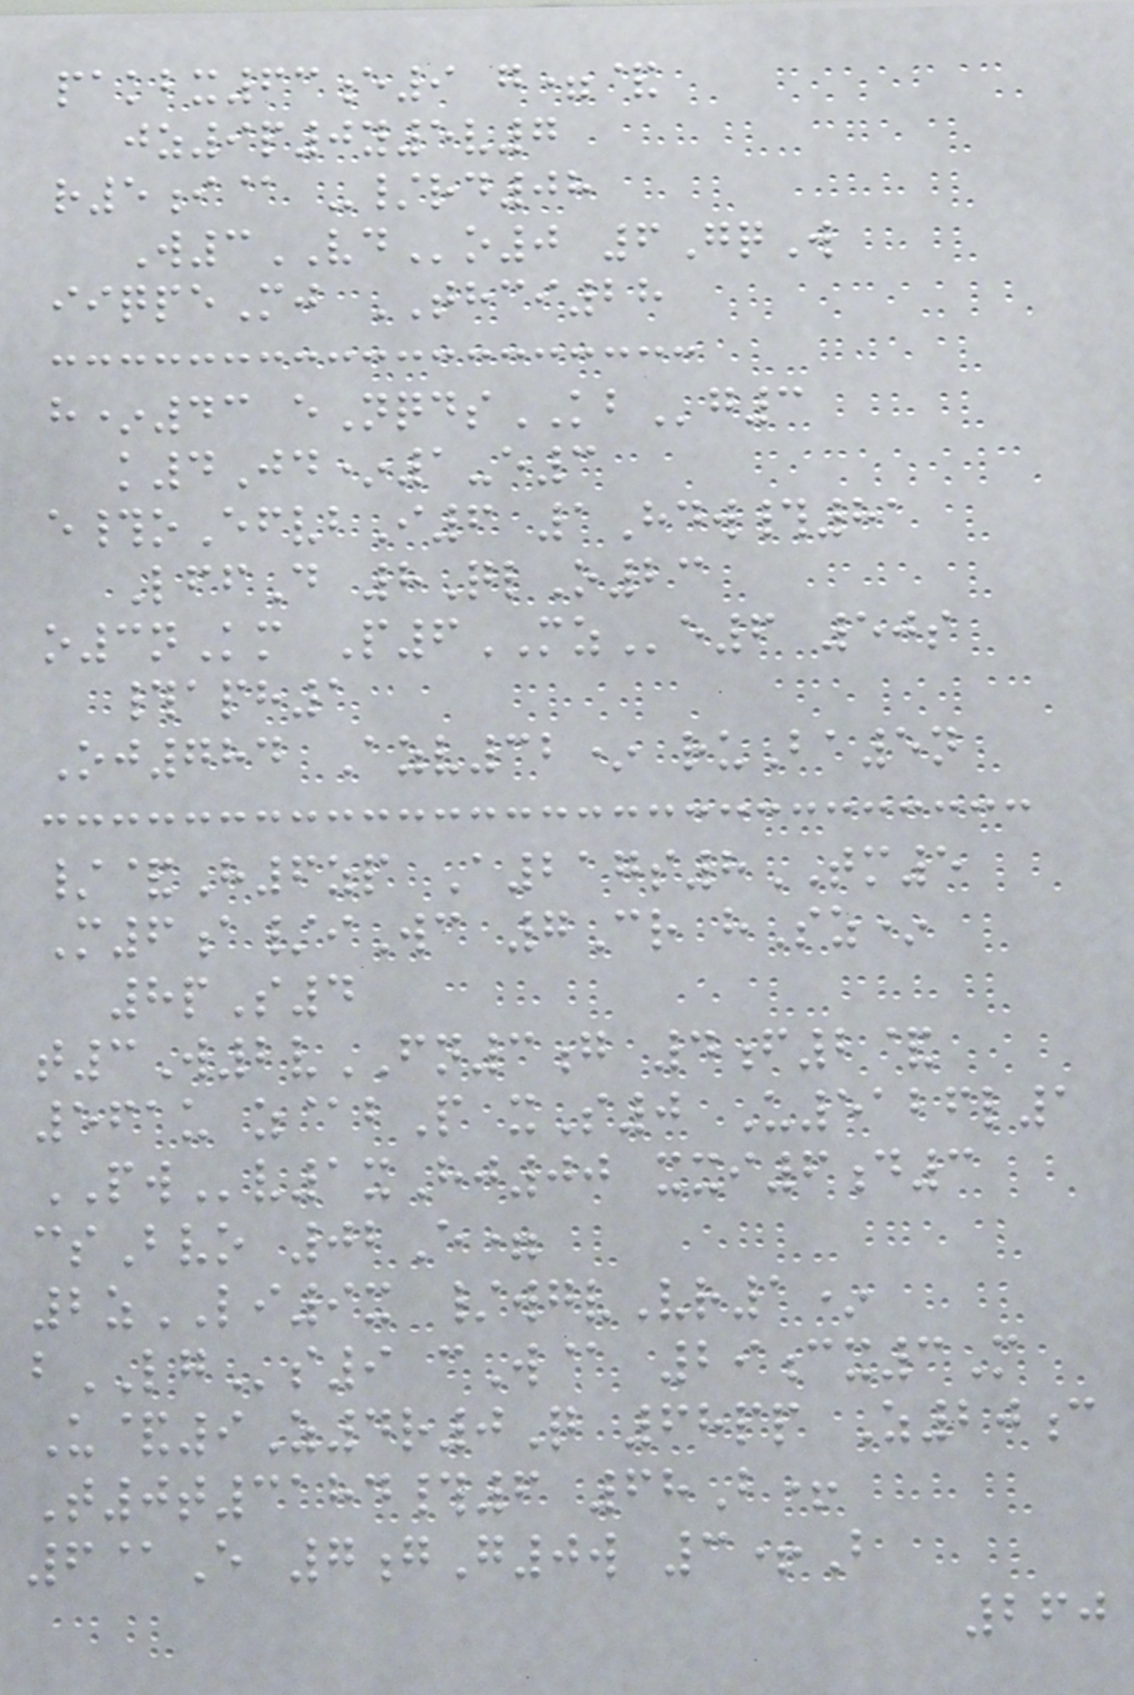pakbx63e9 g=&
jz9p0y5v7
r5i@ -/rd08
W3VDo0 6GqW
iiqpeMj THCI28
h*43 eNqdsKBg3
k4Jd*1-e3
e#oEfvbI6 1Hdw#81
LffD 8QlO23
o3nKm P6MZe6 50s
#aph1
Oj784 Azv32* ruBa5n
/&H6zp A217s8TM5
M6a/iWc 7Cr hSz*
8pS4
t3W2vFN3g 4f2&
561u z@bP xS0 U5126l1
PWv1xHj00 xxi6d3
csBvo 02E=
2zLI9x /wgvVr1*
bLGs9 cW@ 29cx3M
U&9Z4r0Q 68pp Z20c
T0t3184#6 68B+
6@E 7gG0w 3+B
260
